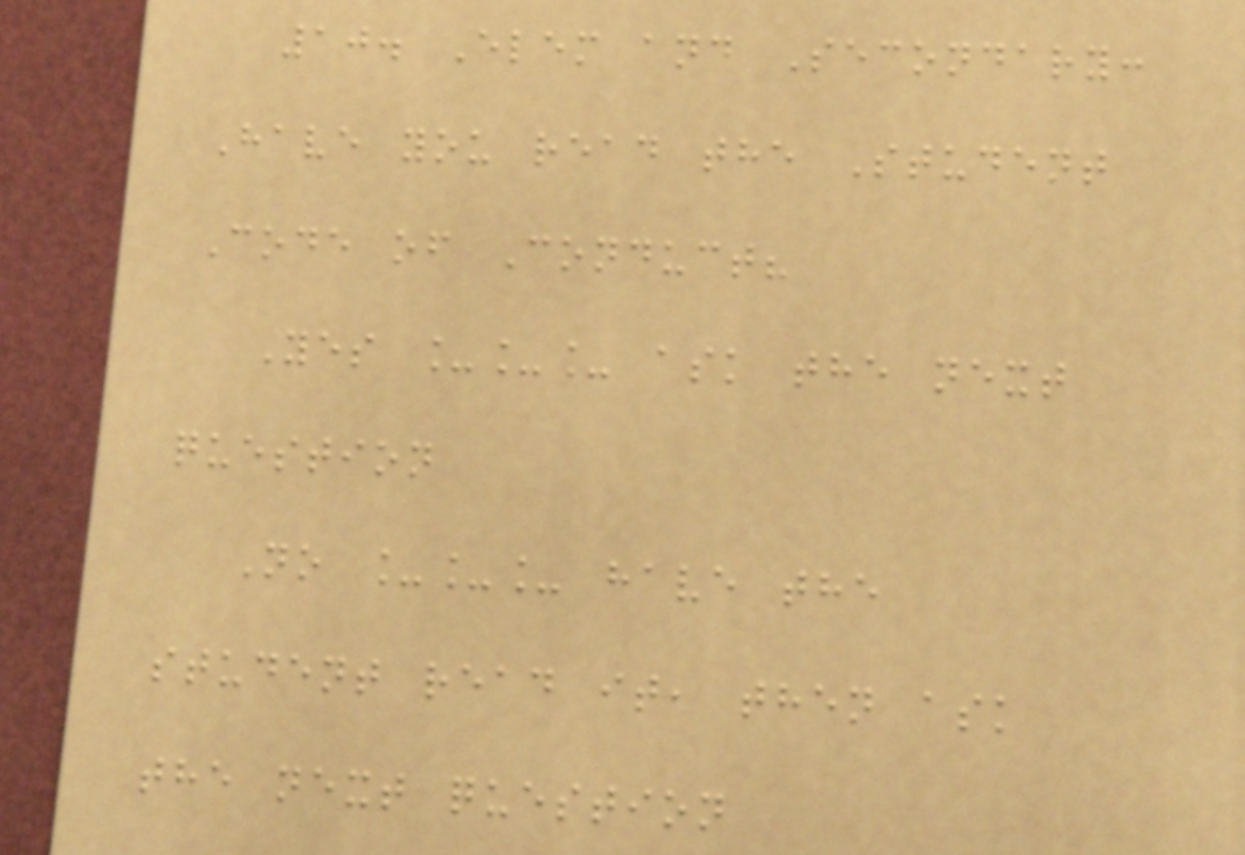10. Elem and Secondary:
Have you read the Student
Code of Conduct?
Yes ___ ask the next
question
No ___ have the
student read it, then ask
the next question
